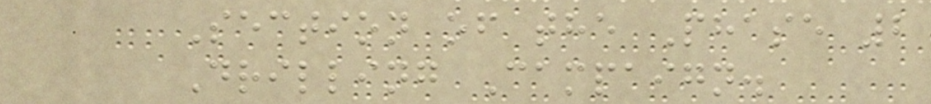Section of the Phase 2
Drilling Campaign.
